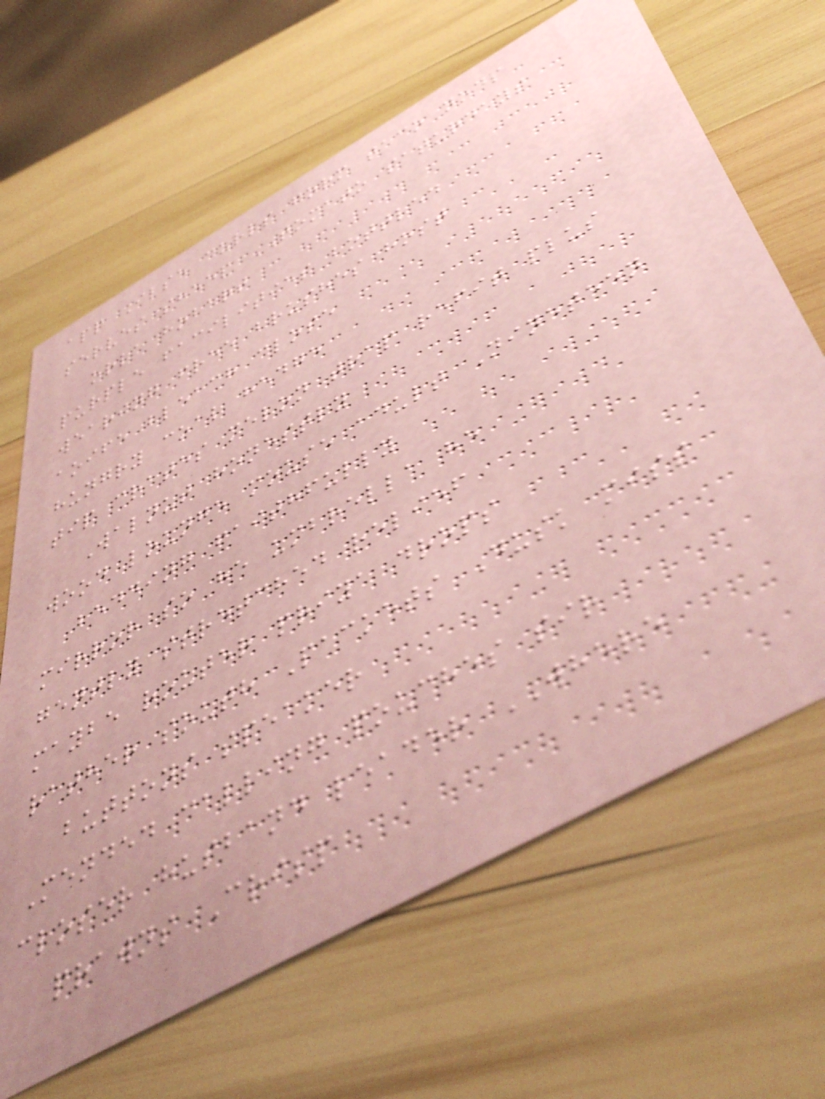app Ilse curls form taco nods
serves sheep TOMATO saturdays
orla hobart
purple facilities bottled
wearing free brushes host
aoife bleach close
hungry coal hedge
tip crates melon trap refit plus
Walnut honestly
wood lounge mouse adult Nineteen
bedding faithfully
mirror so he umbrella he
gently stretched relief
maybe router priya drops
rather south Packets Dusk miss
buttons speaker
Mended calling pouches sir
closer husband leader WHERE
prawns Crisp
